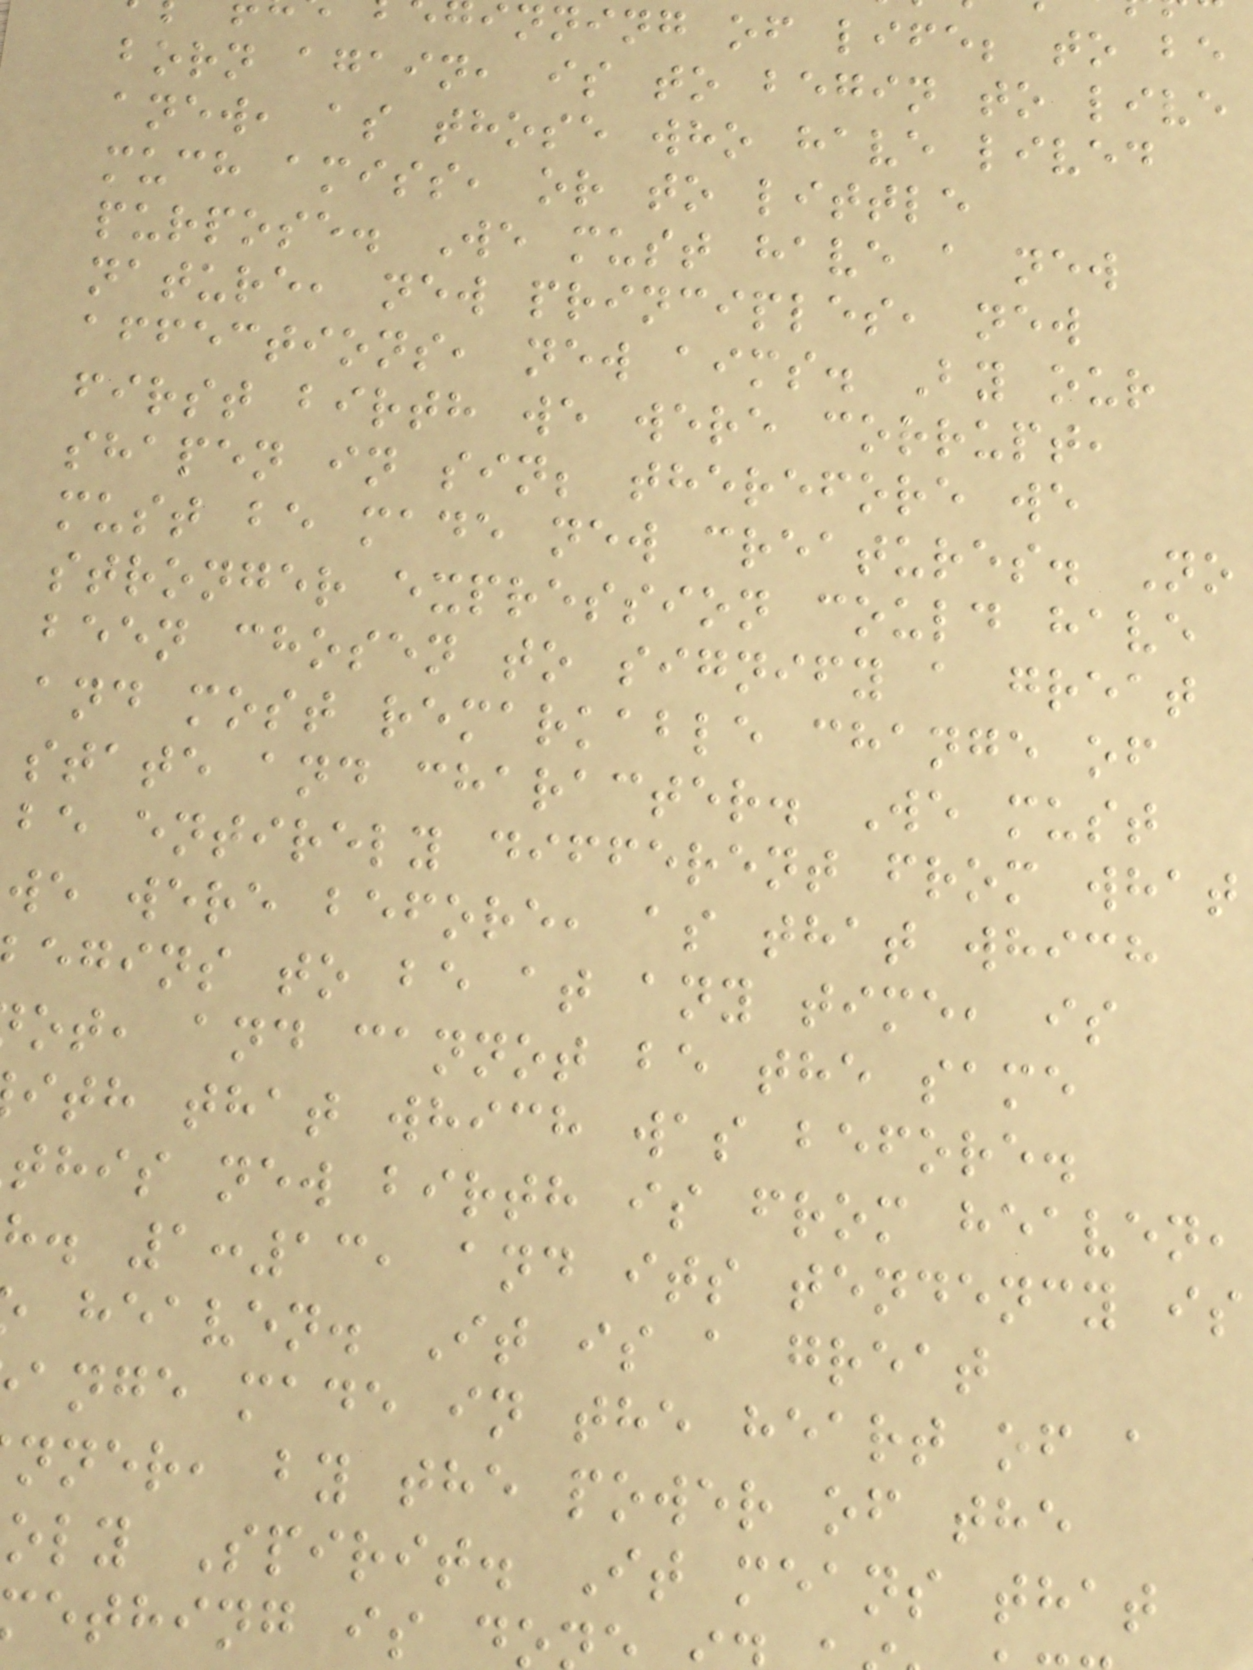inning of life; to be
born again, is to begin to live
anew, as those who have lived
much amiss, or to little
purpose. We must have a new
nature, new principles, new
affections, new aims. By our
first birth we were corrupt,
shapen in sin; therefore we
must be made new creatures. No
stronger expression could have
been chosen to signify a great
and most remarkable change of
state and character. We must
be entirely different from what
we were before, as that which
egins to be at any time, is
ot, and cannot be the same
ith that which was before.
this new birth is from heaven,
h. 1:13, and its tendency is
heaven. It is a great
ange made in the heart of a
nner, by the power of the
oly Spirit. It means that
ething is d
